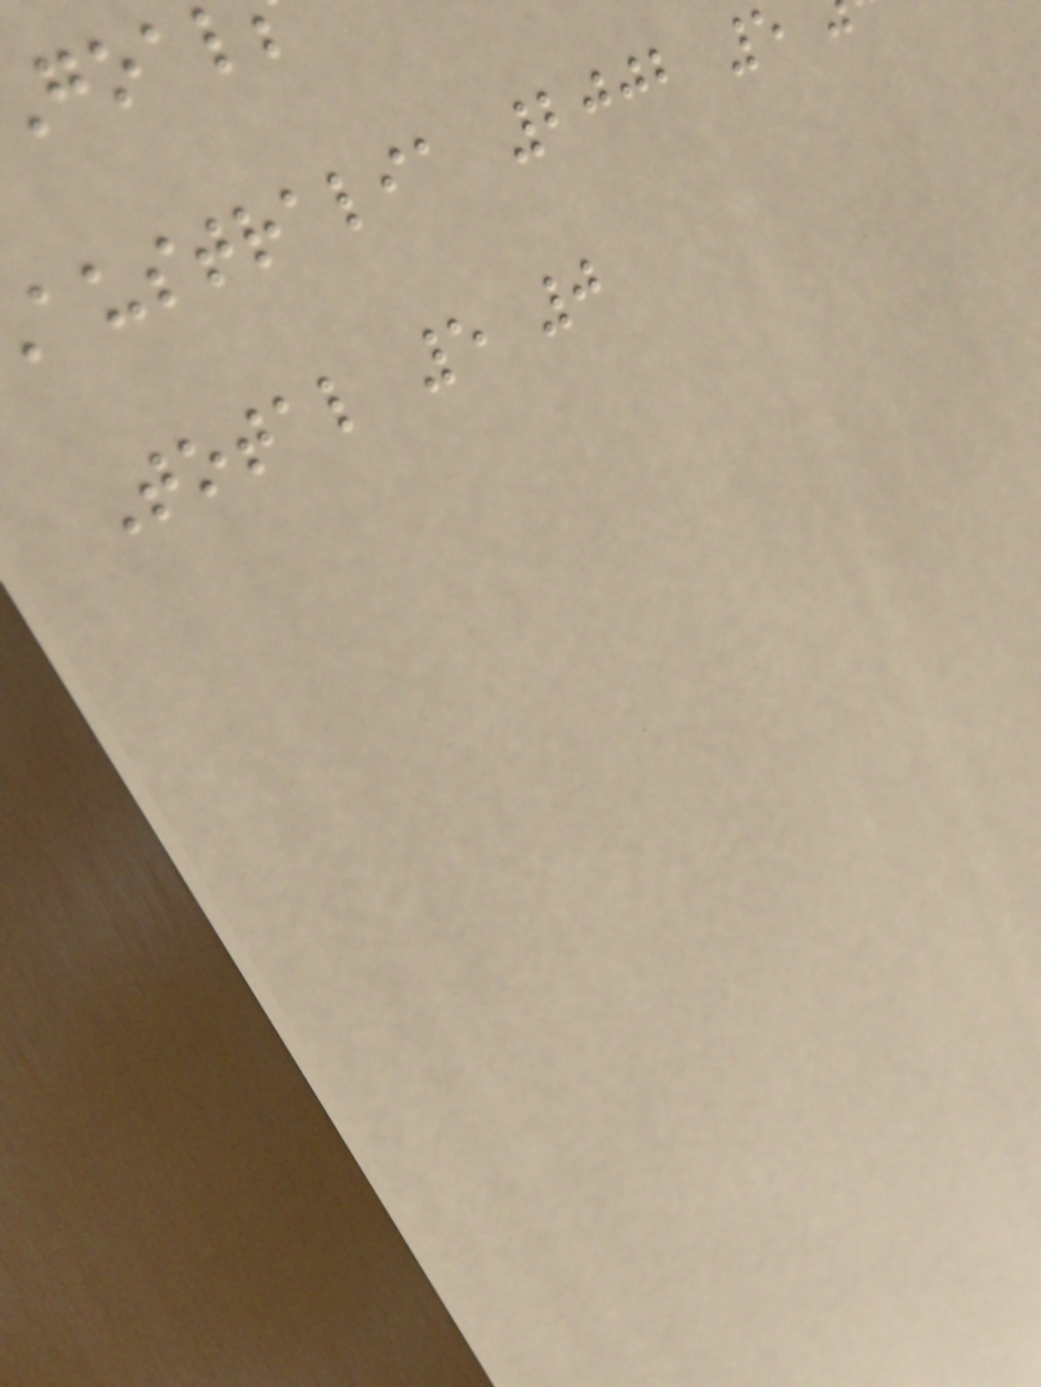australia 2002 5
Total 5 0
